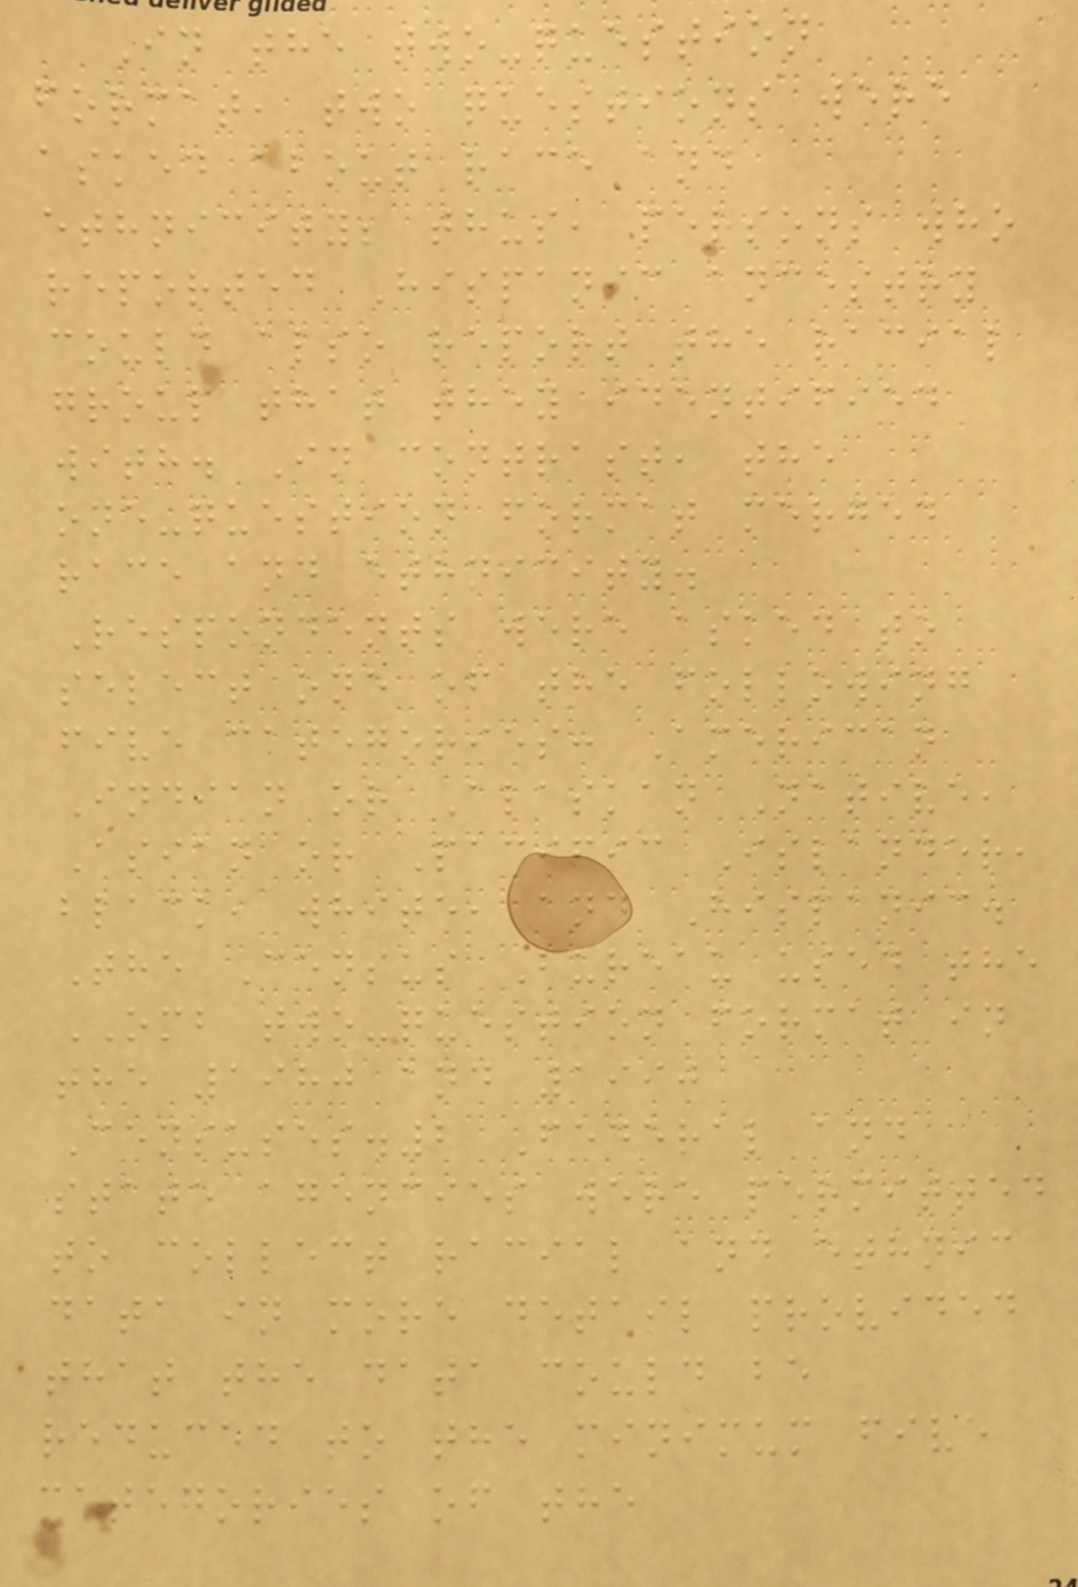In the two-question
format, two questions were
asked about race and
ethnicity; thus, persons who
reported Hispanic ancestry
could also report the racial
group that they identified
with. In contrast, the
one-question format merged
race and ethnicity.
Respondents were asked to
select one of the following
five categories: American
Indian or Alaskan Native,
Asian or Pacific Islander,
black, white, and Hispanic.
The Census Bureau used the
OMB two-question format in
the 1980 and 1990
Censuses.2 Federal and
state agencies were permitted
to collect racial and ethnic
data in more detail provided
that the data could be
reduced to the minimum five
categories of the
